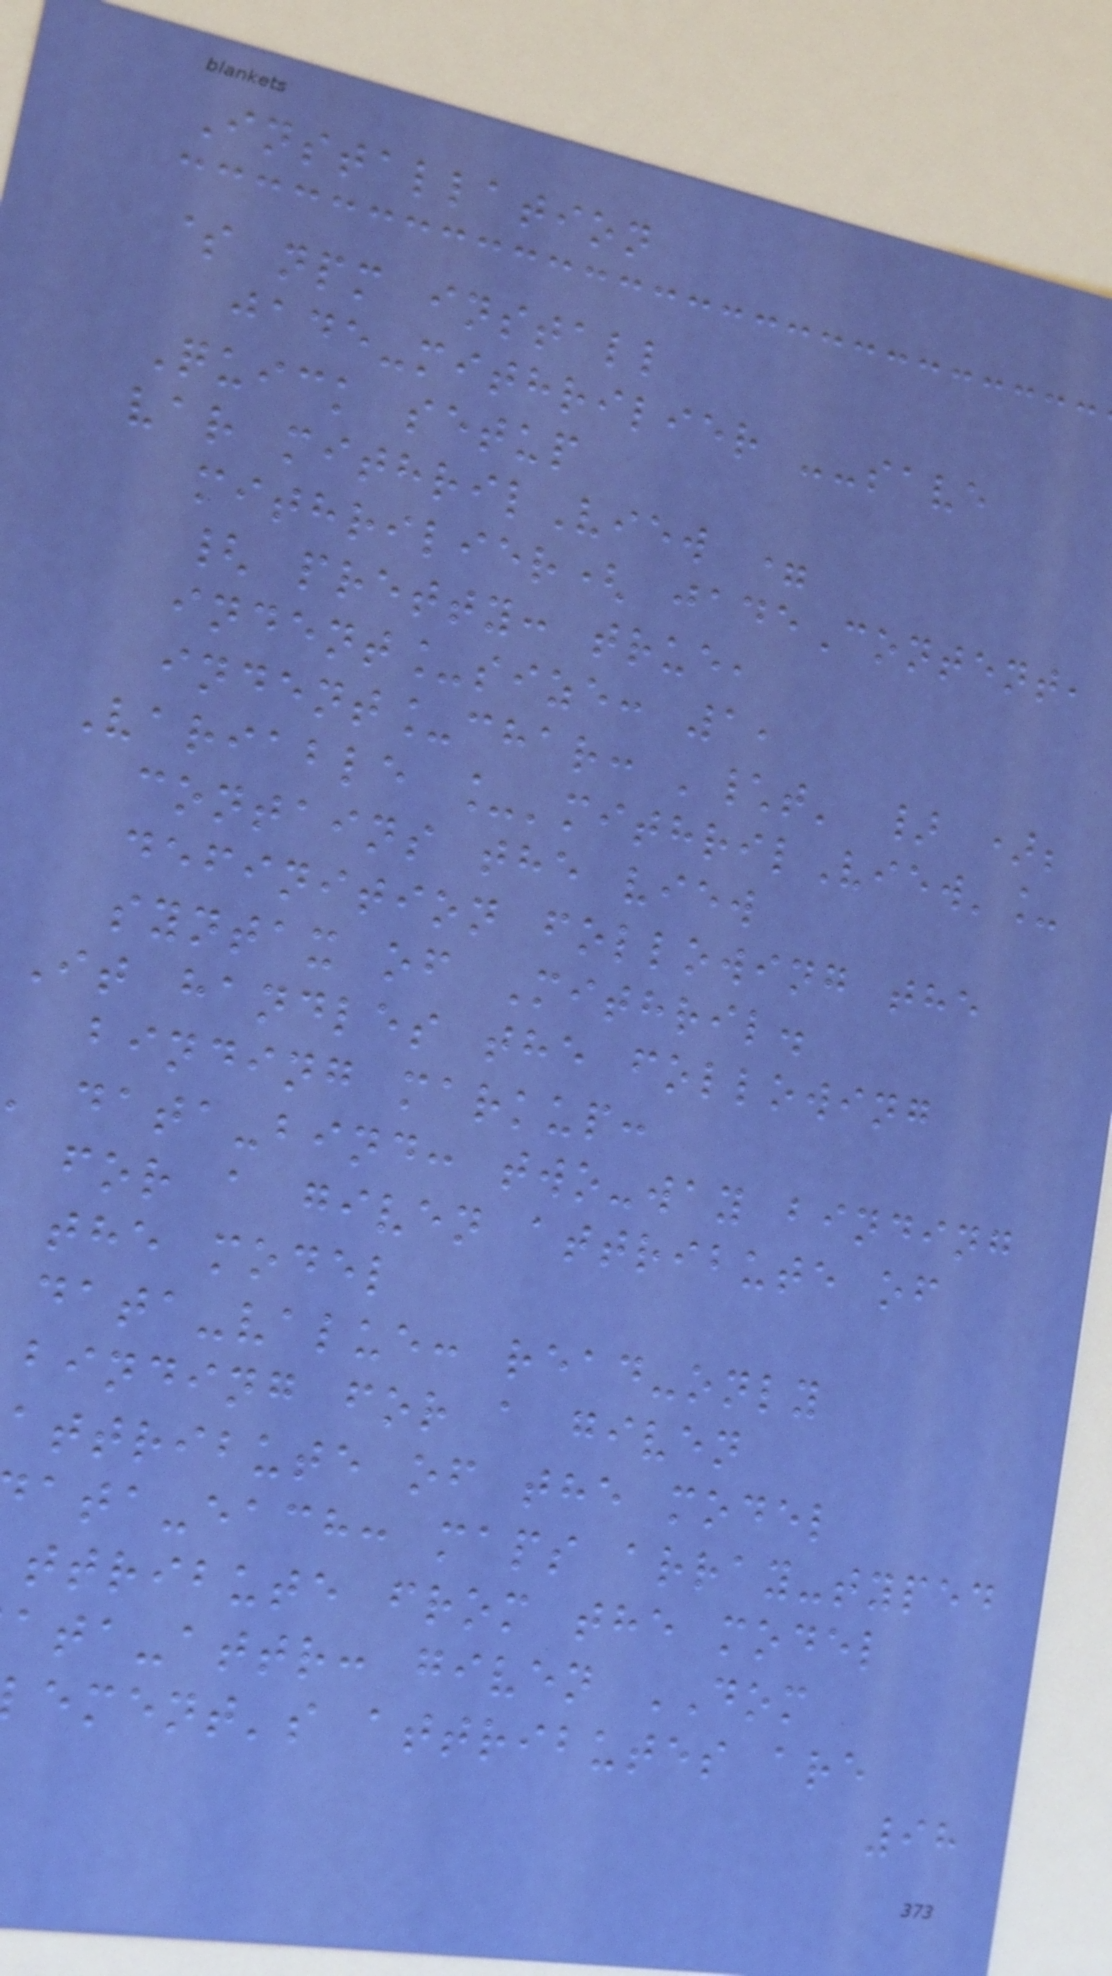Installation
$ npm install
jade-mithrilier --save
Quick setup
var mithrilView =
mithrilier( jadeContent,
{ pretty: true,
indent_size: 1,
indent_char: '\t' } );
Variable _'mithrilView'_
contains the view
definition following the
syntax of Mithril.
It handles the following
binding markup:
data-bind: two-way binding
for a given attribute of
the model
data-value: read-only
binding for a given
attribute of the model
ata-each: maps array-typed
ttribute from the model
ata-attr: given DOM
ement's attributes are
98
